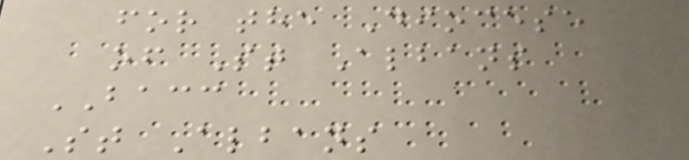for the Diocese
of St Albans
BACC
St Albans
